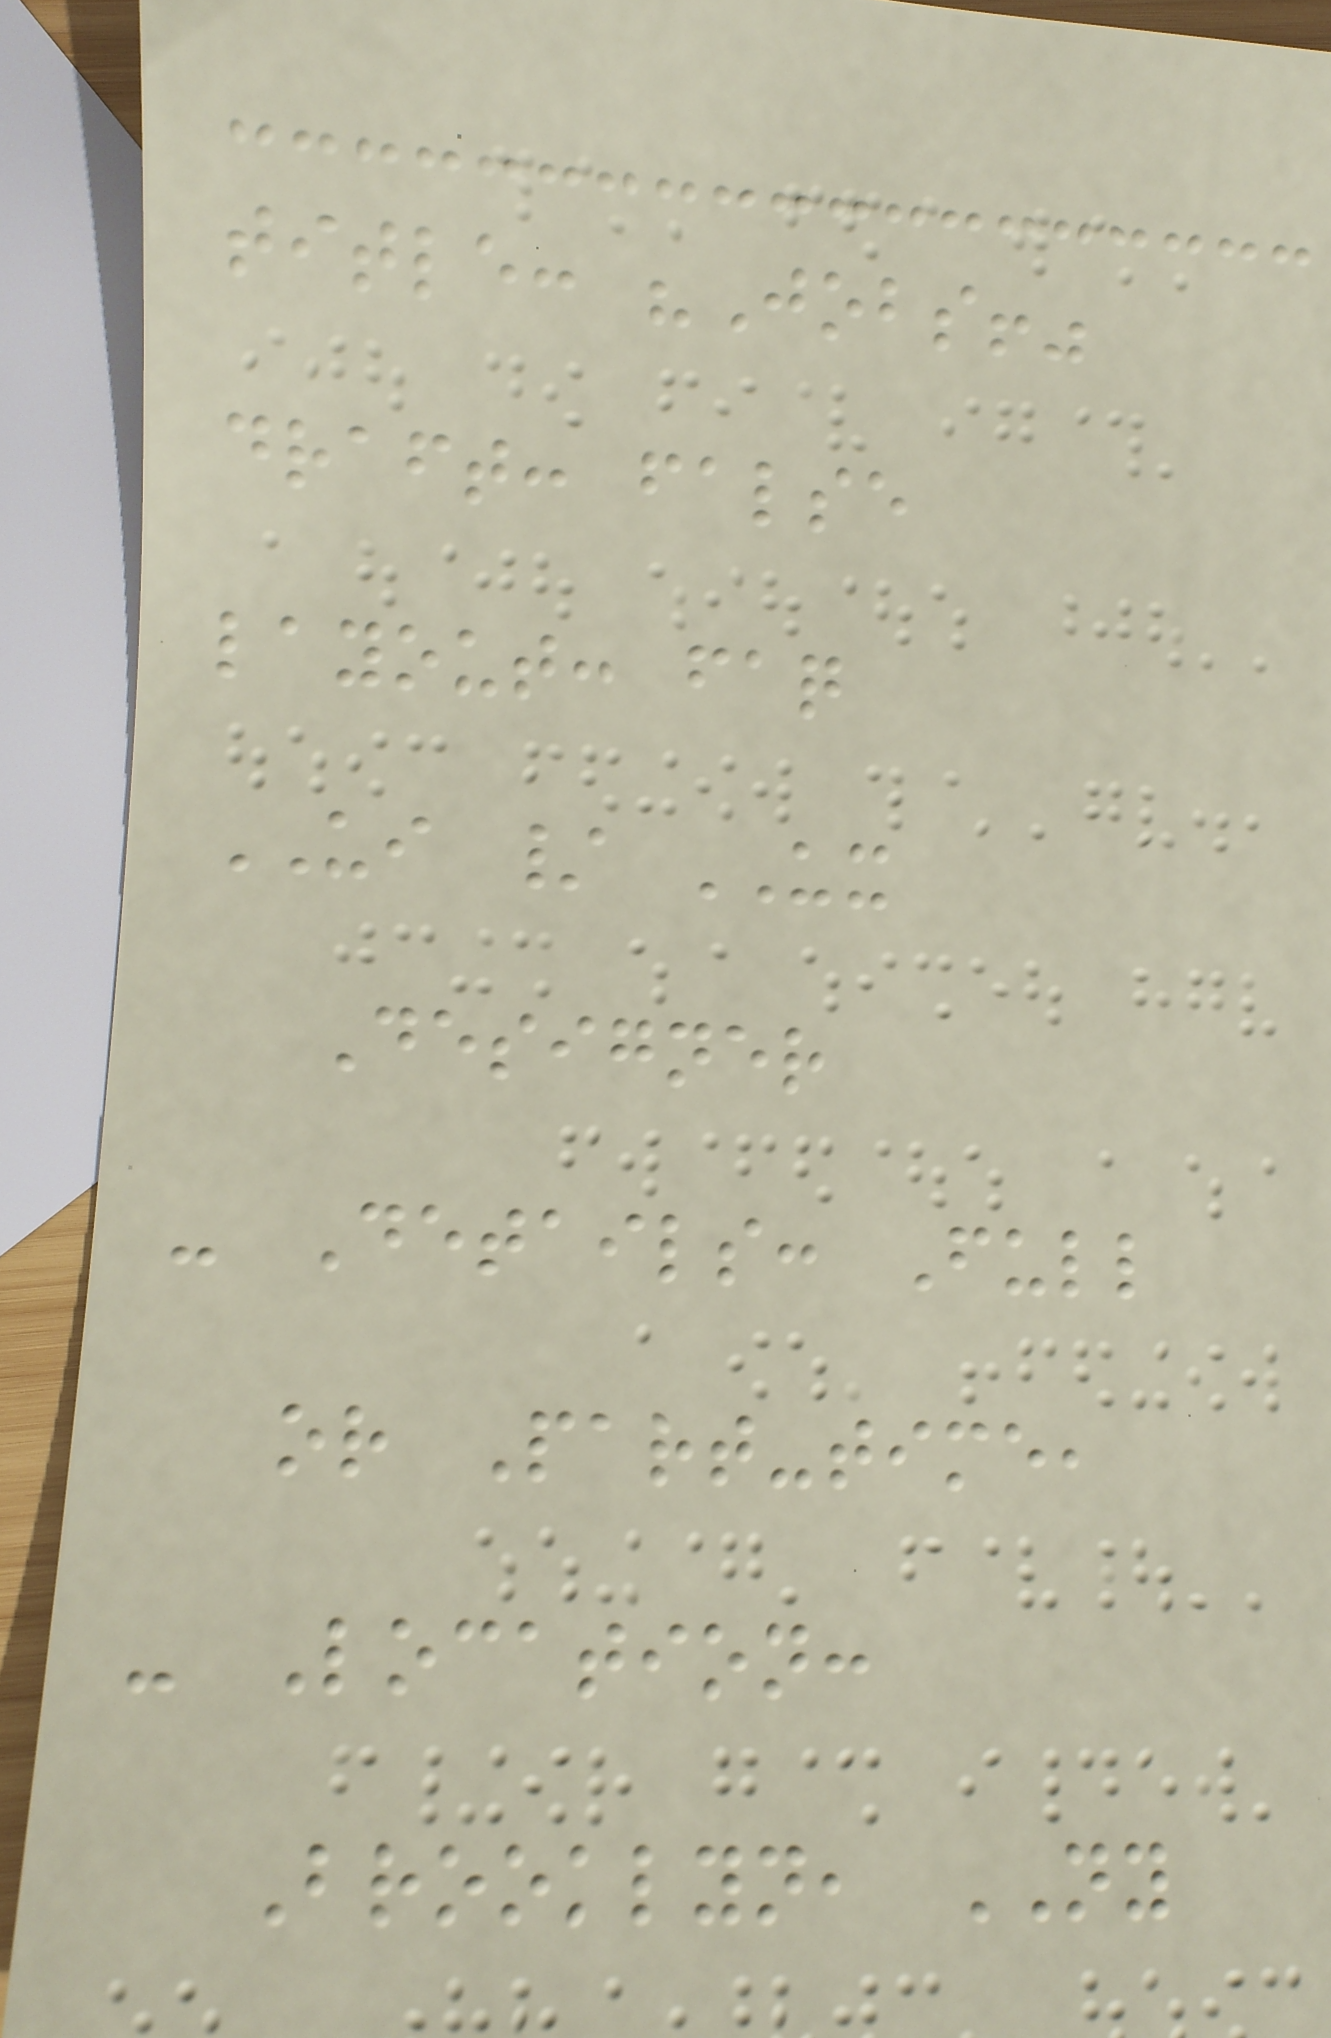title: "Jobs!"
draft: false
layout: faq
UI / UX
Designer
- Details: Full
or Part-time,
- Location:
Brooklyn, NY
